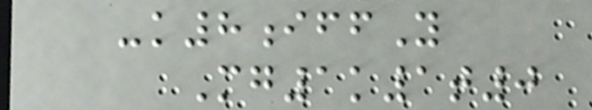-k8iffY
Mg1k1t0
